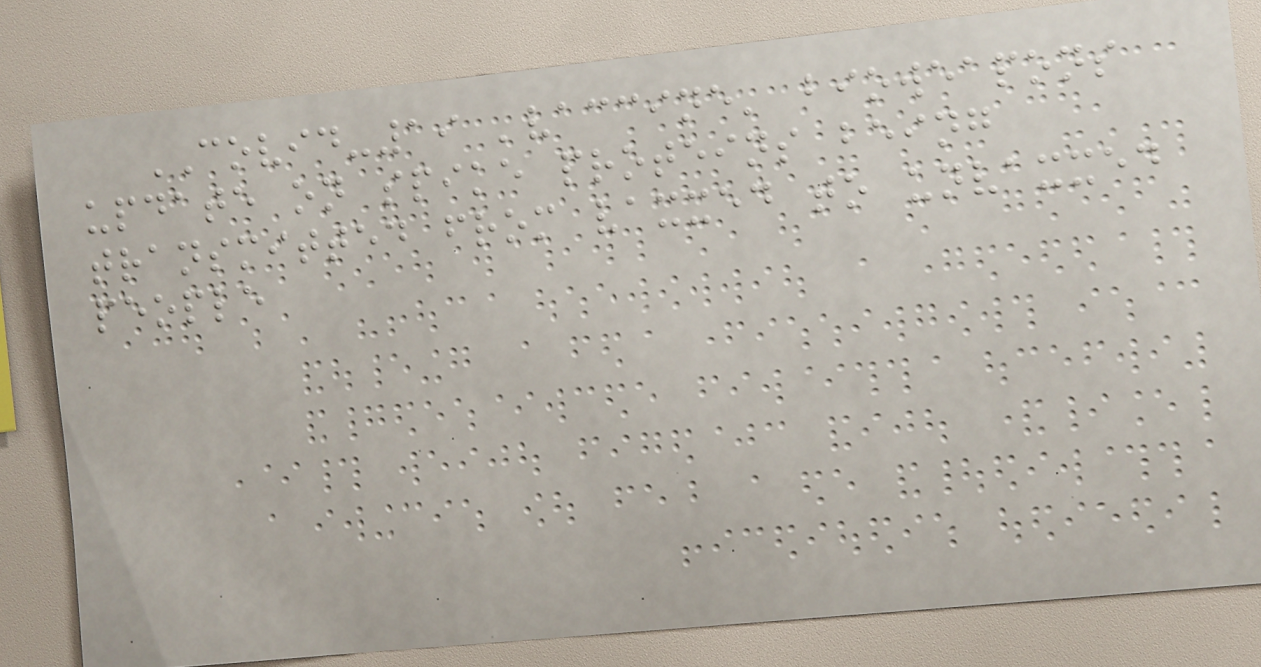COVID-19 'vaccine' bioweapons
update on spike proteins being
transmitted from vaxxed to unvaxxed
people
